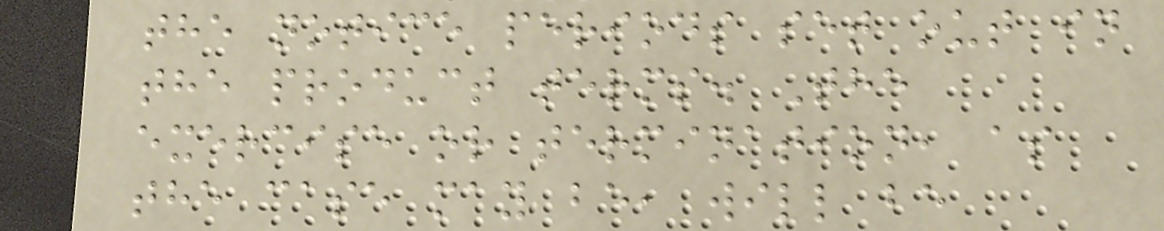the notice periods set out in
the product terms. The
exercise or termination, as
the case may be, will be
